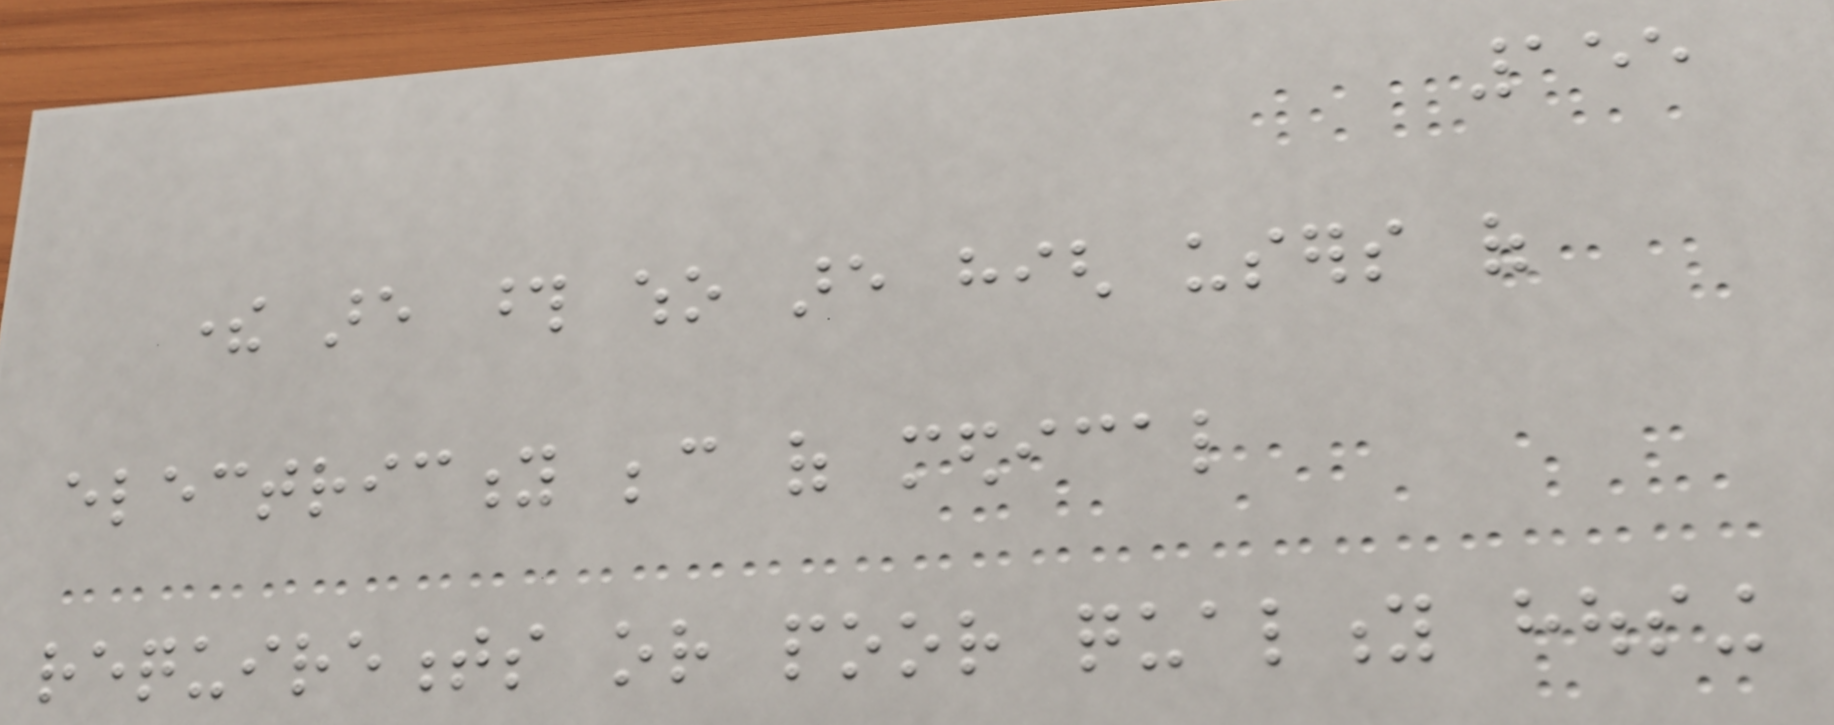155
there are those who are high users of
electricity because of medical
requirements or poor quality housing
